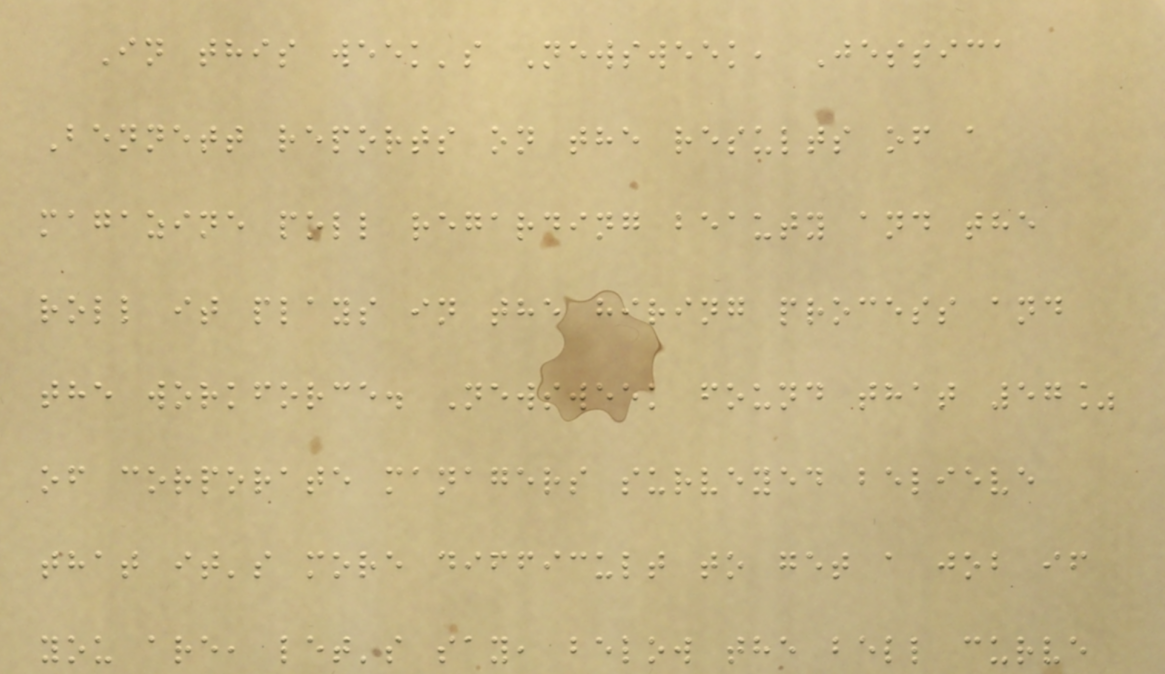In this week's Newsweek, Jessica
Bennett reports on the results of a
magazine poll regarding beauty and the
roll it plays in the hiring process and
the workforce. Newsweek found that 57%
of corporate managers surveyed believe
that it's more difficult to get a job if
you are, let's say, below the bell curve
